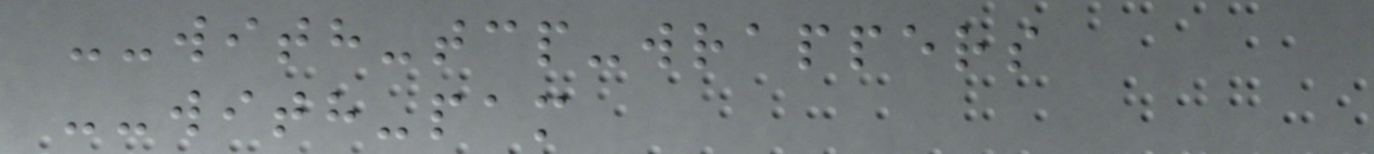--with-tcp-wrappers
--with-pam
